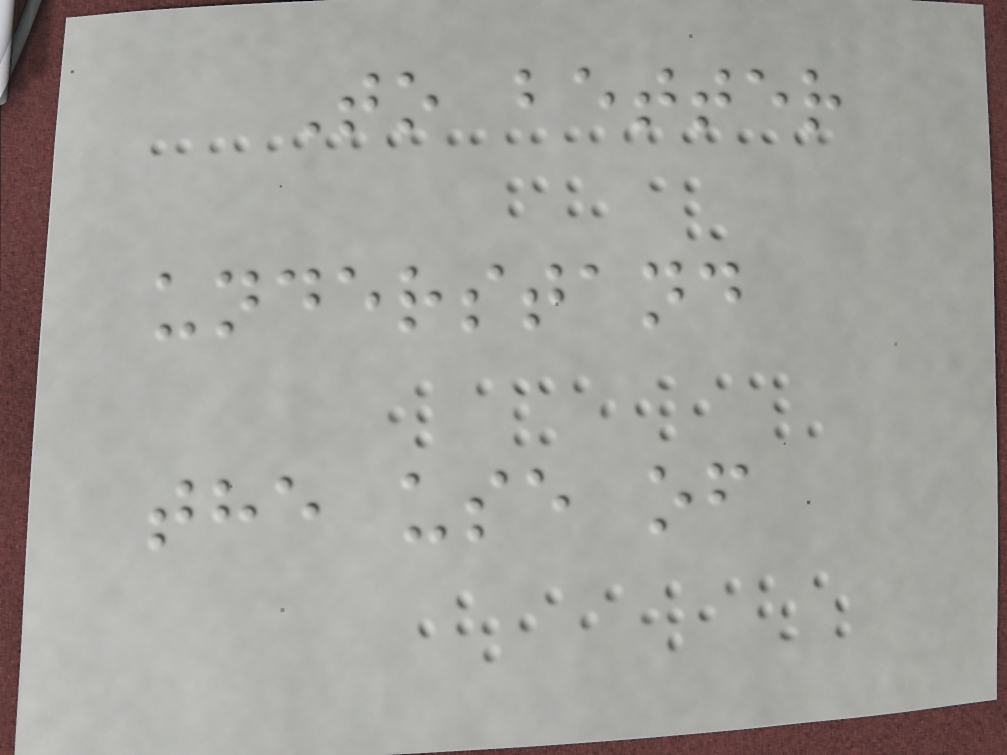To better
understand
the use of
